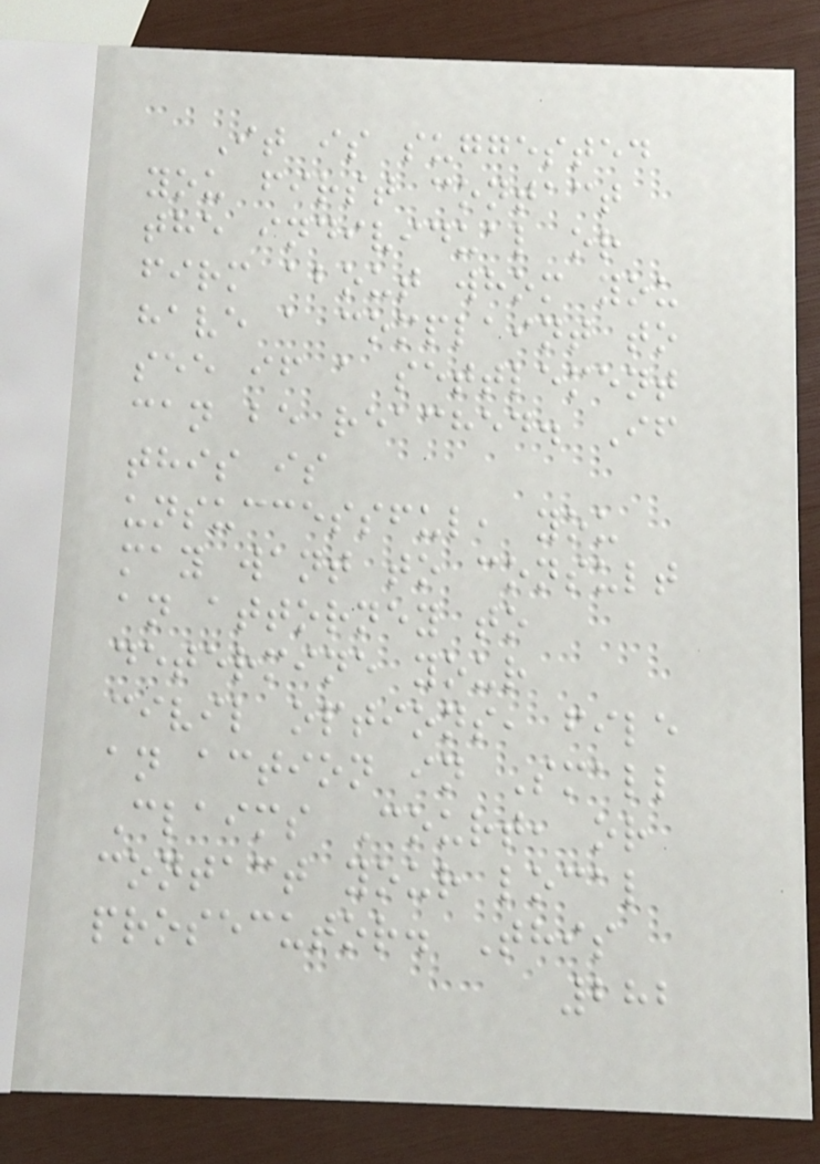It is suggested
you first contact
the individual or
firm about whom you
have a complaint to
see if a settlement
can be reached. If
this is
unsuccessful, you
may want to consult
an attorney to
determine your
civil options, file
an action in Small
Claims Court, or
contact your local
prosecutor. This
282
